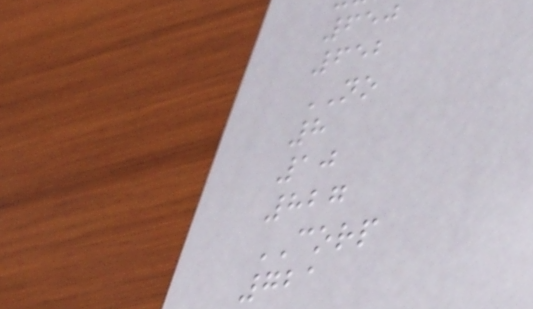650
652
NO
8
10
827
CORP
721
